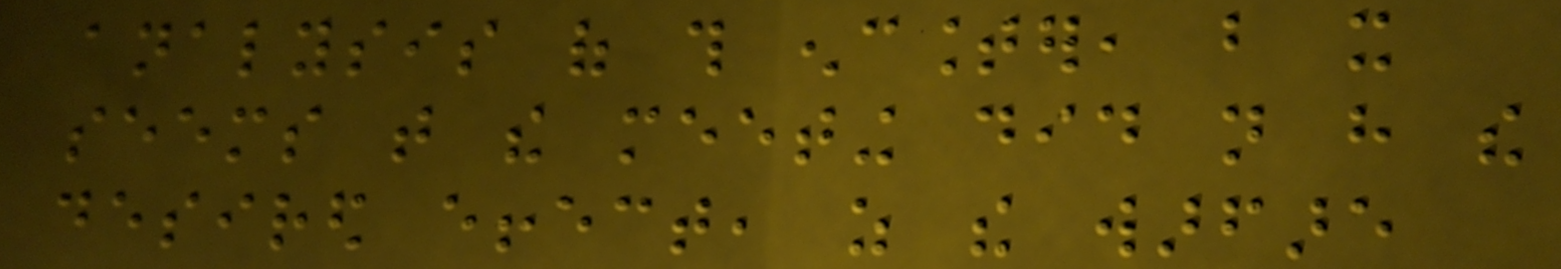analysis of this encounter, but it
seems that the meeting did not have the
desired effect, as the warfare
